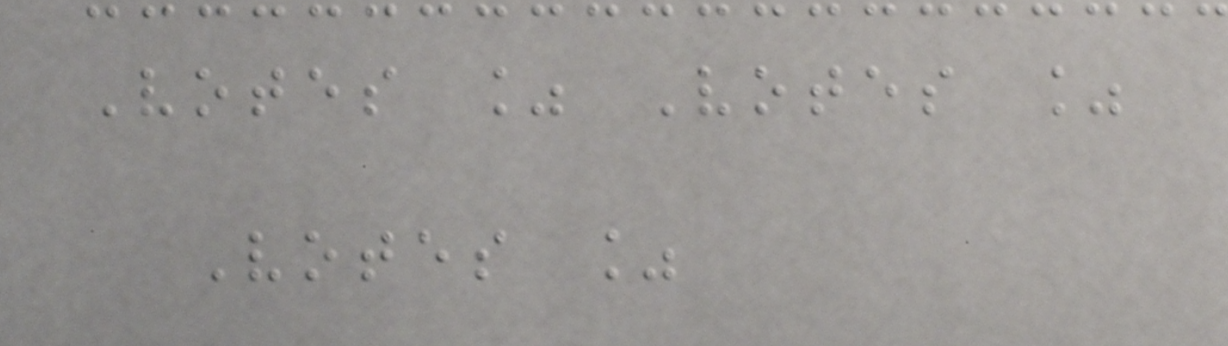Votes % Votes %
Votes %
